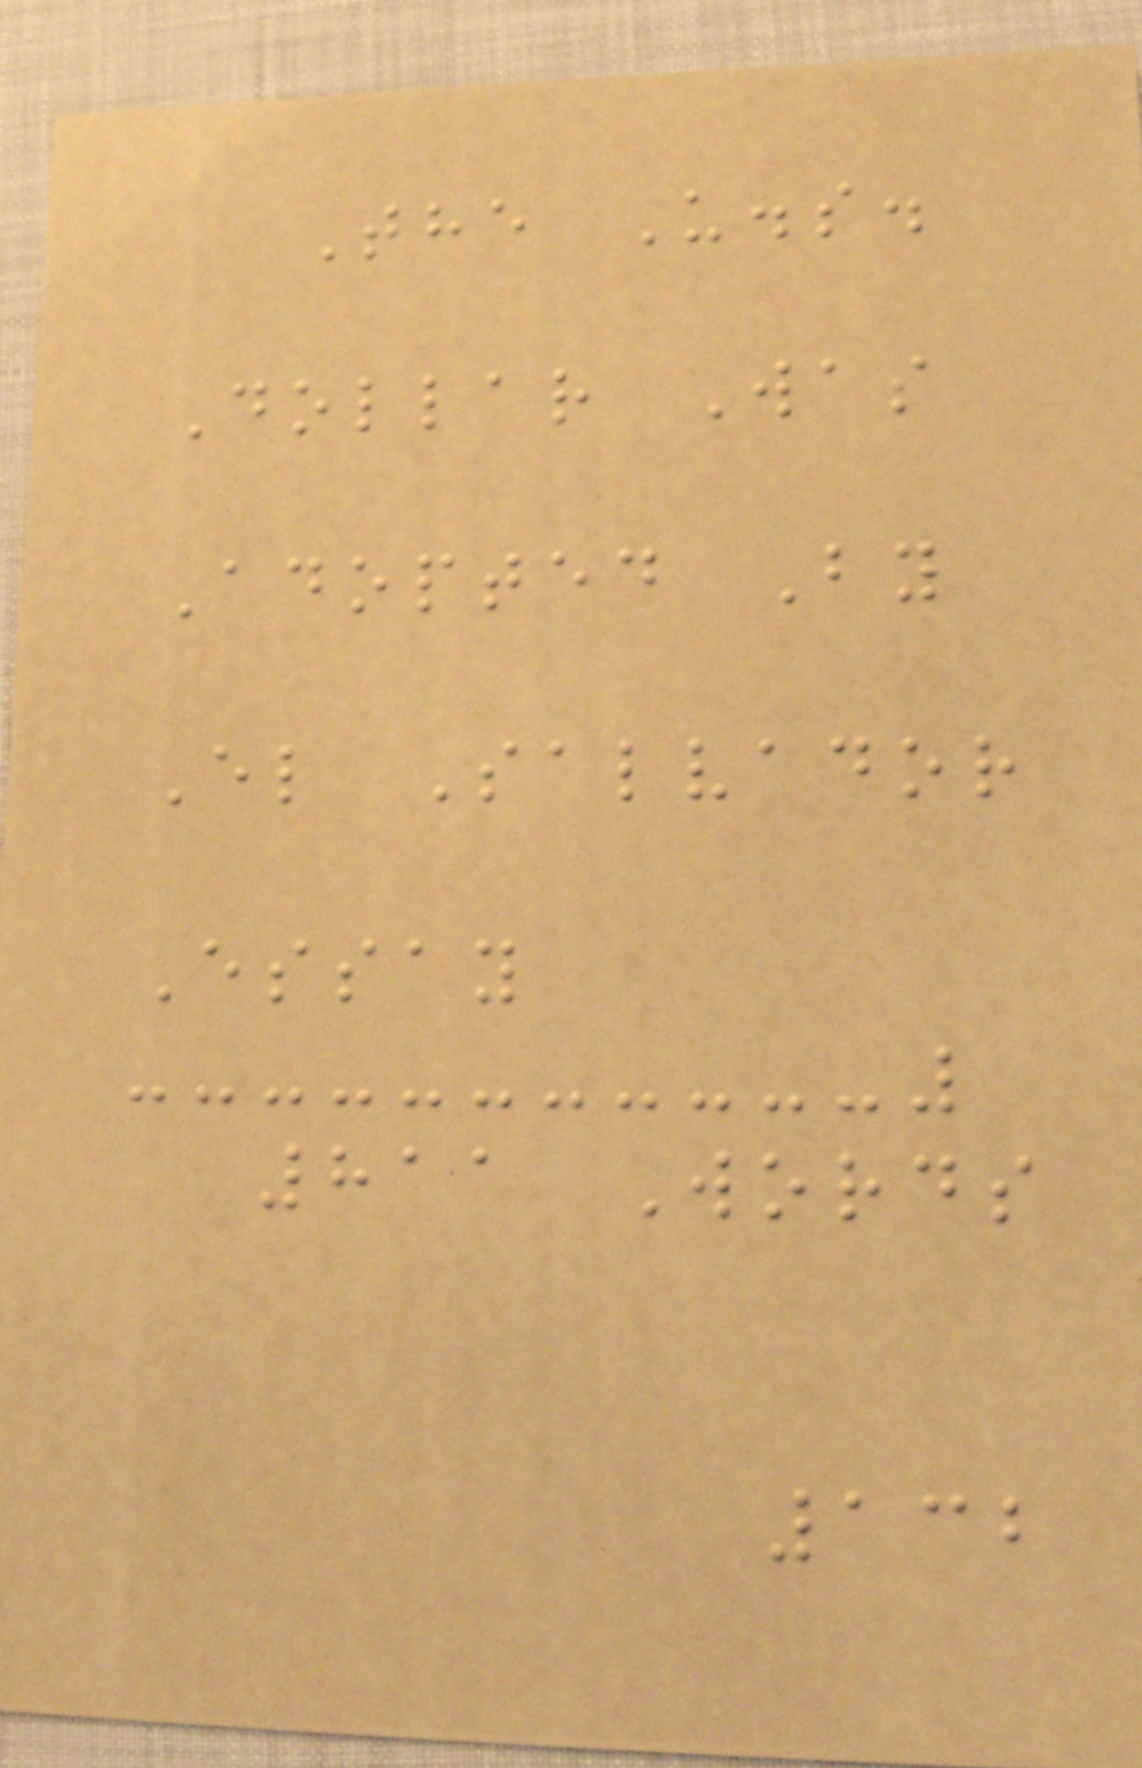The U.s.
Dollar Was
Adopted By
El Salvador
Essay
811 Words
132
